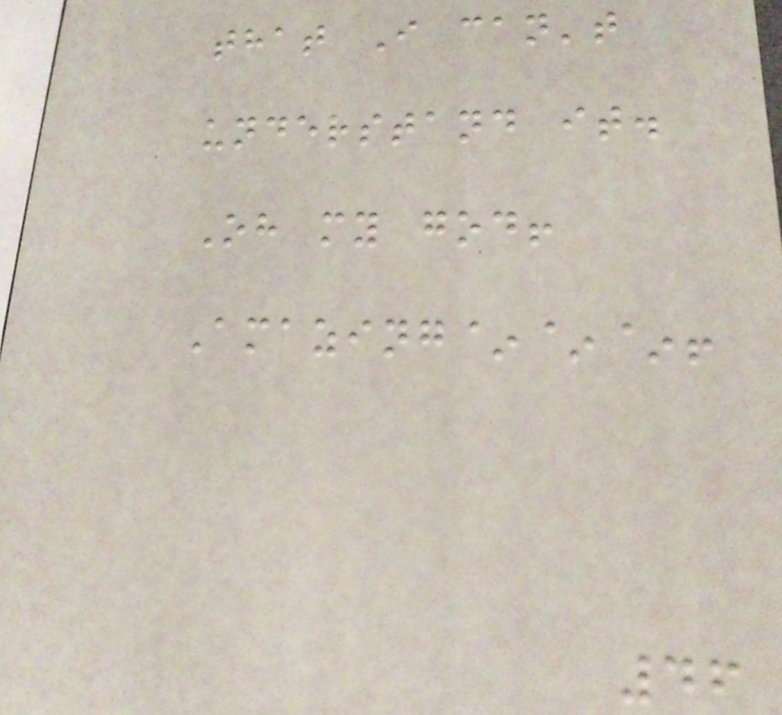that I can't
understand it.
Oh my god!
Amazing~~~!
46
